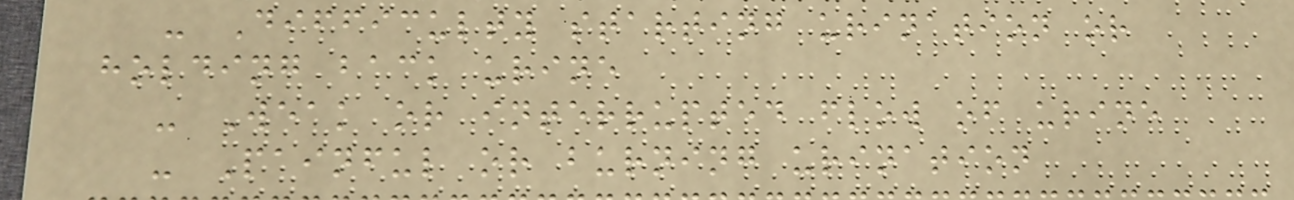- Difficulty starting urination or
holding back urine
- Weak or interrupted flow of urine
- Painful or burning urination
